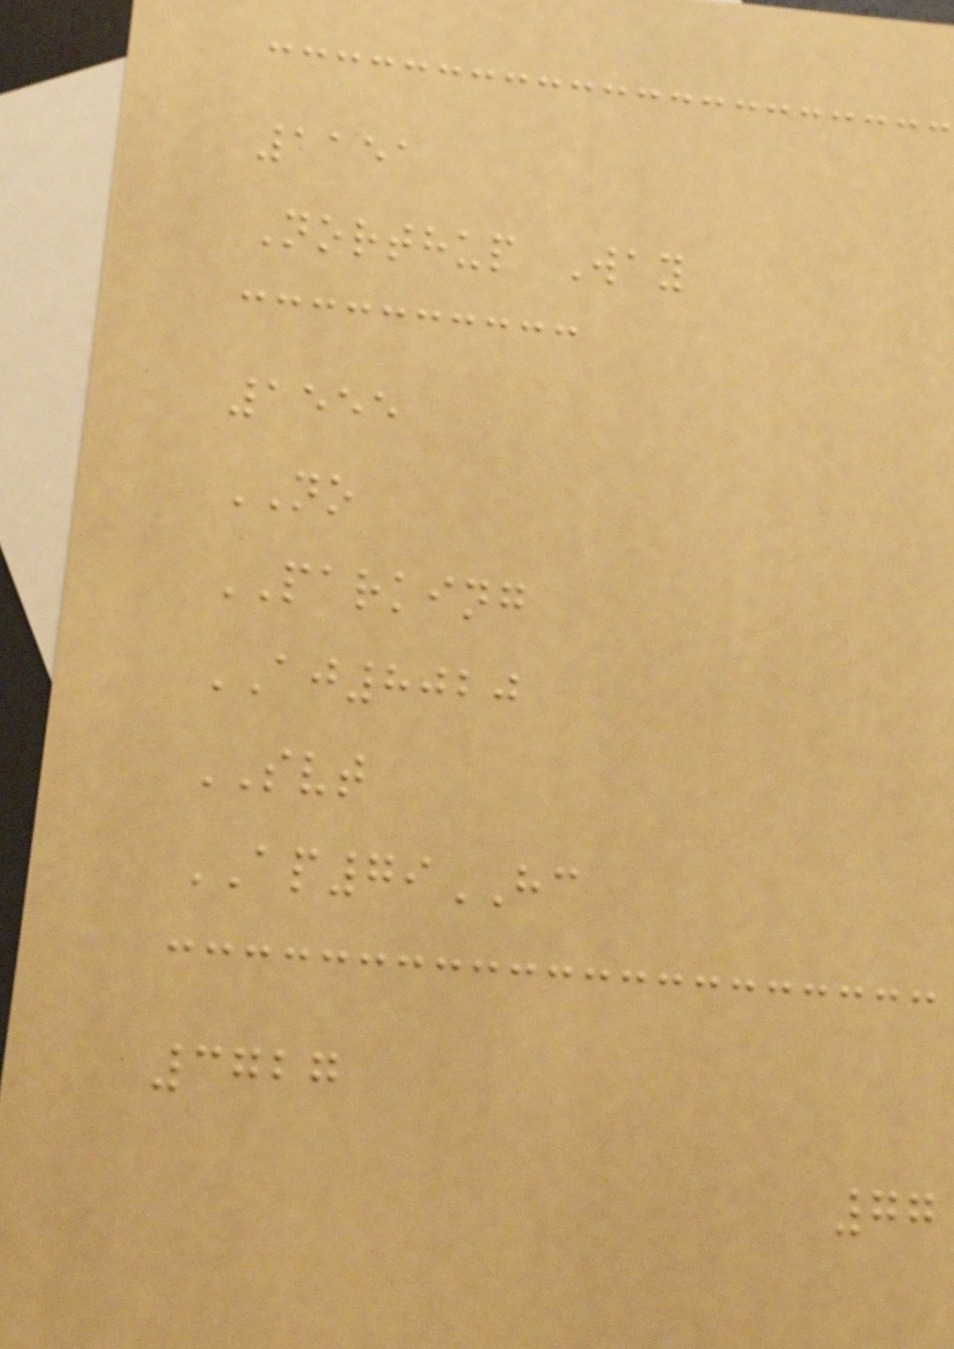1151
Northup Way
1555
NO
PARKING
AJ8020
SVT
AP79HC
3727
77
